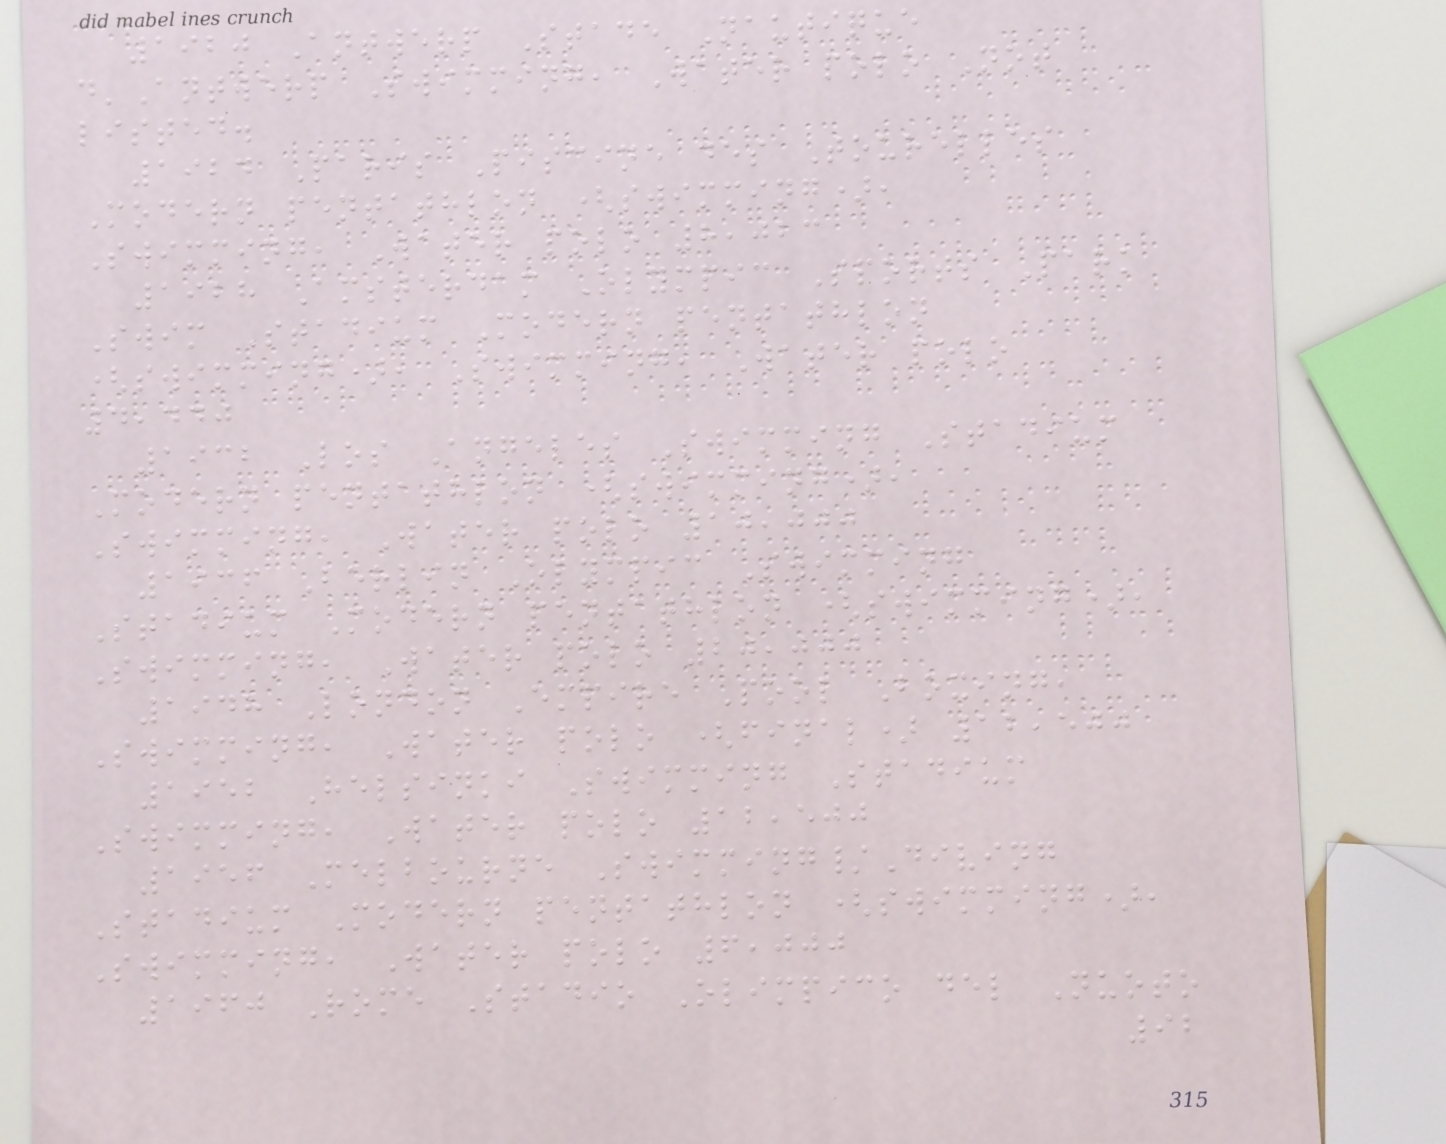1920 Antwerp Stade Nautique
d'Antwerp Swimming, Water polo Not
listed.
1924 Paris Piscine des Tourelles
Modern pentathlon (swimming),
Swimming, Water polo 8,023
1928 Amsterdam Olympic Sports Park
Swim Stadium Modern pentathlon
(swimming), Swimming, Water polo
4,440
1932 Los Angeles Swimming Stadium
Modern pentathlon (swimming),
Swimming, Water polo 10,000
1936 Berlin Olympic Swimming
Stadium Modern pentathlon (swimming),
Swimming, Water polo 20,000
1948 London Empire Pool Boxing,
Swimming, Water polo (final) 12,500
1952 Helsinki Swimming Stadium
Swimming, Water polo 12,500
1956 Melbourne Swimming/Diving
Stadium Modern pentathlon (swimming),
Swimming, Water polo 6,000
1960 Rome Stadio Olimpico del Nuoto
92
